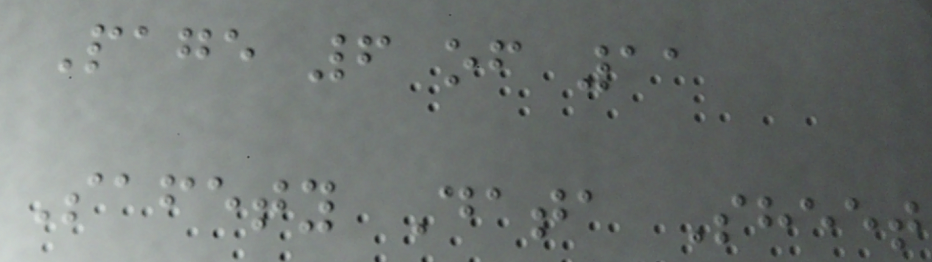Page 6 of 11
Safety Data Sheet
